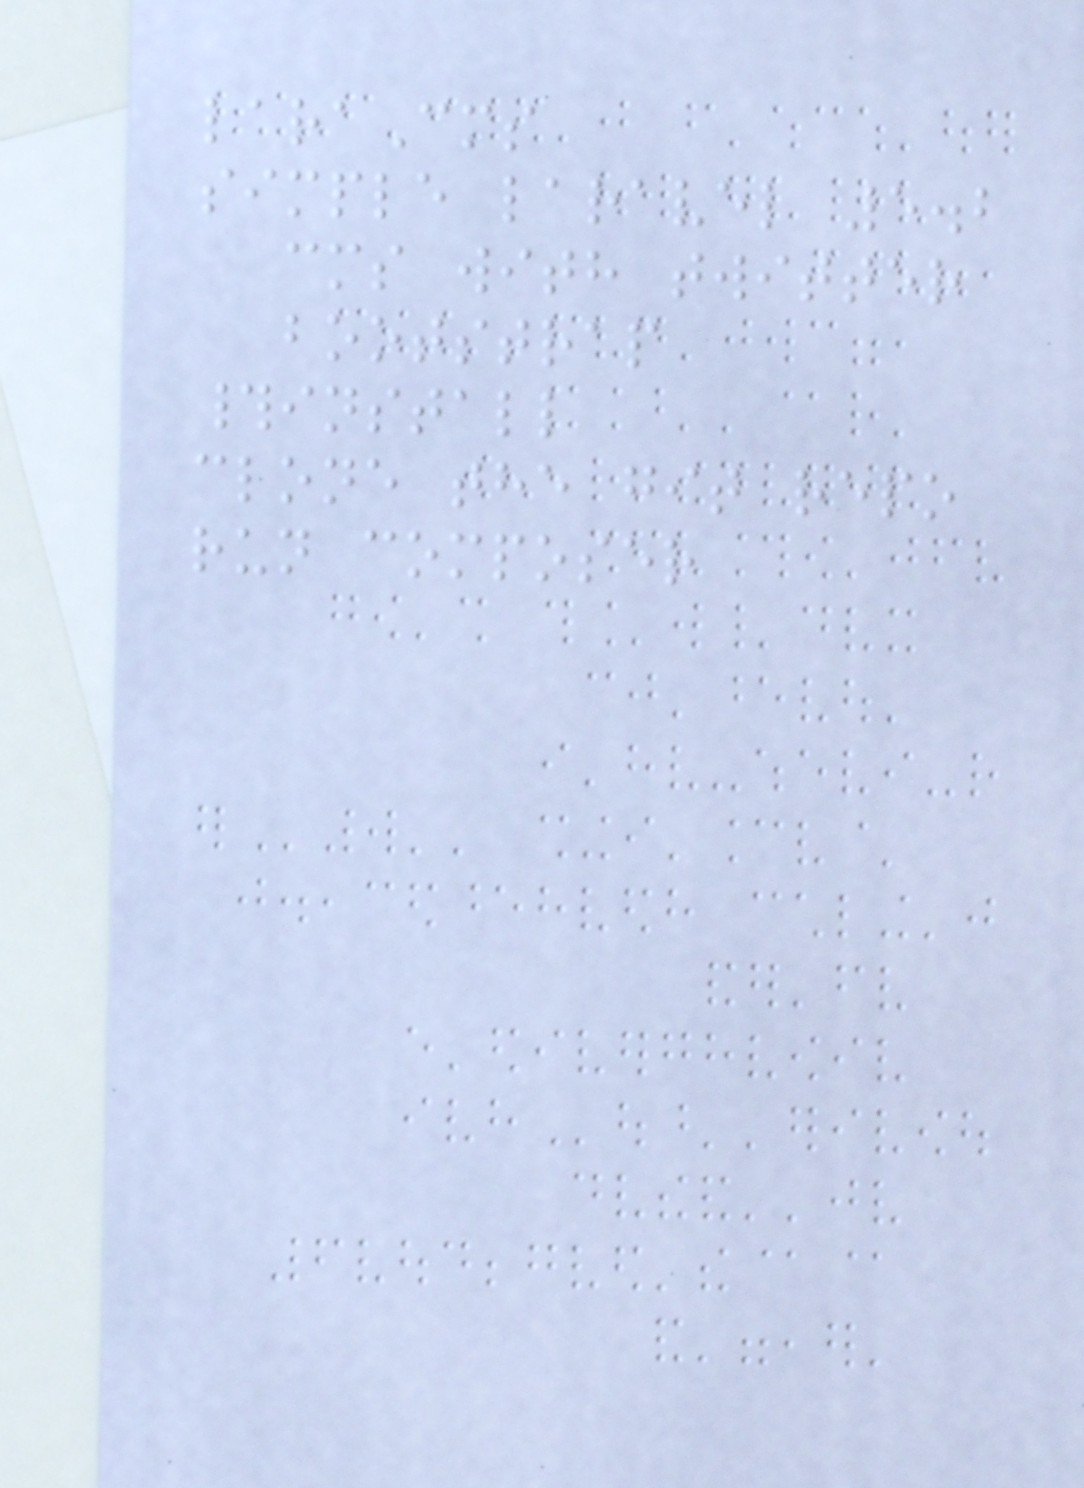laraCms
simple laravel 5.2
cms with twitter
bootstrap
#install
clone the git repo
run composer
